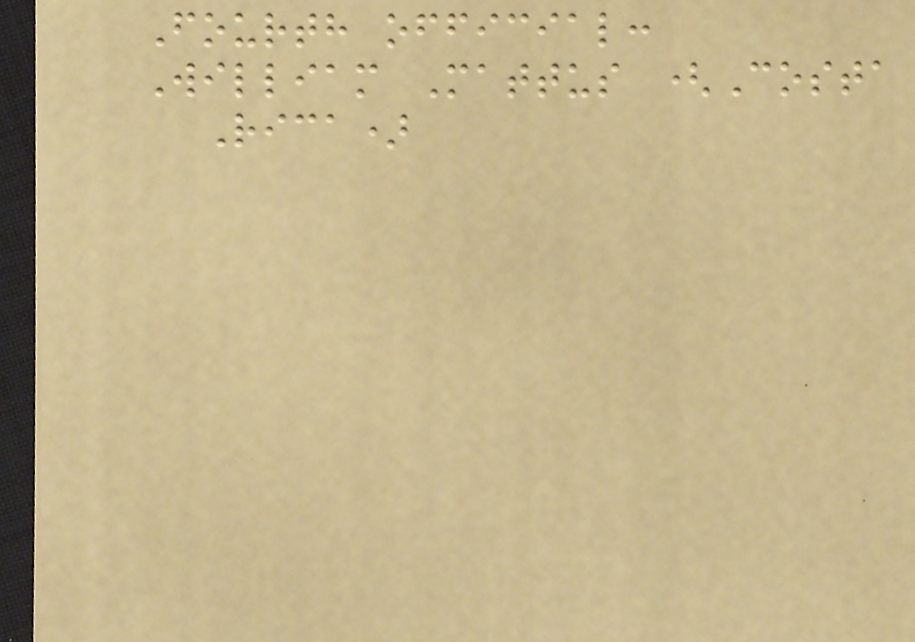Fourth official:
William Mattus (Costa
Rica)
